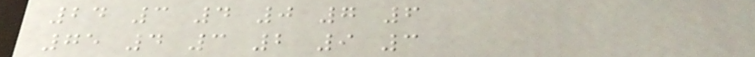24 3 4 0 7 6
75 4 3 2 9 3
